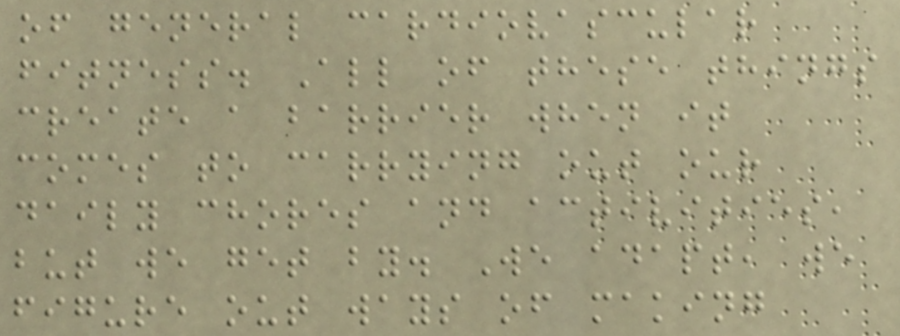of general cardiovascular
fitness. All of these things
create a barrier when it
comes to carrying out our
daily chores and activities,
but we get by. We adapt, we
figure out ways of making
